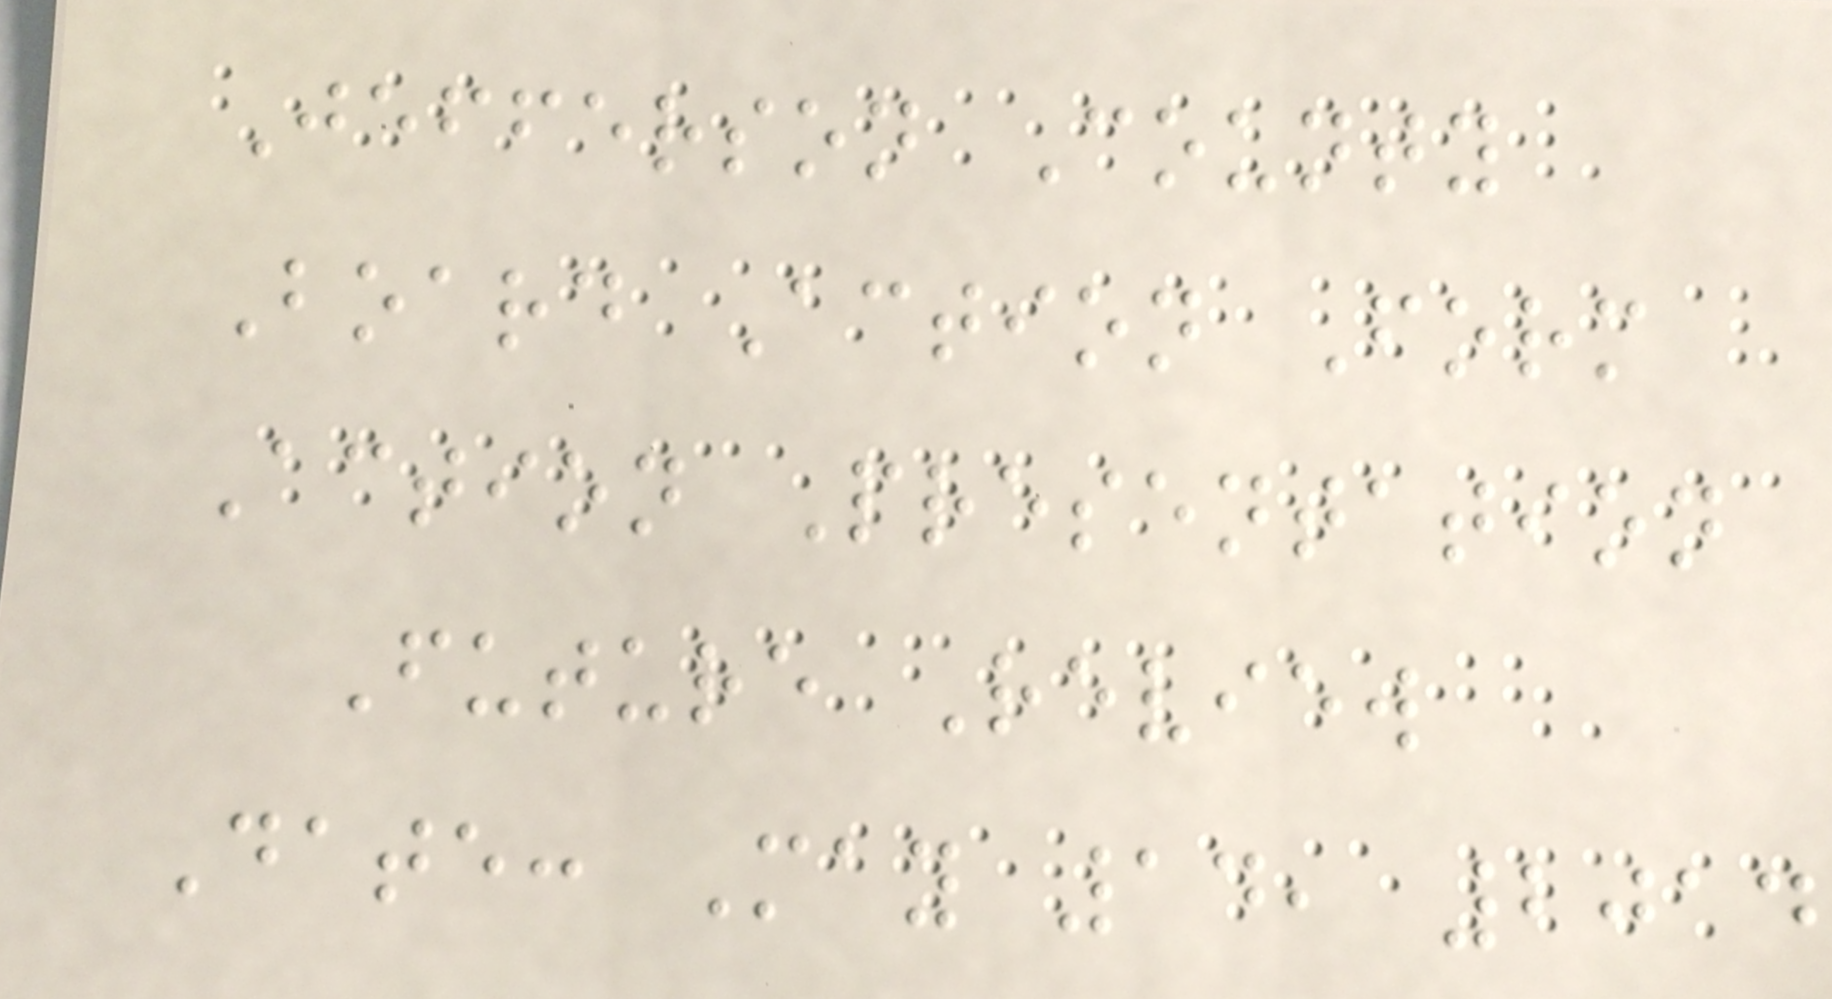Jefferson County
Board Action Form
Action Presentation
Future Review
Date: May 14, 2014
